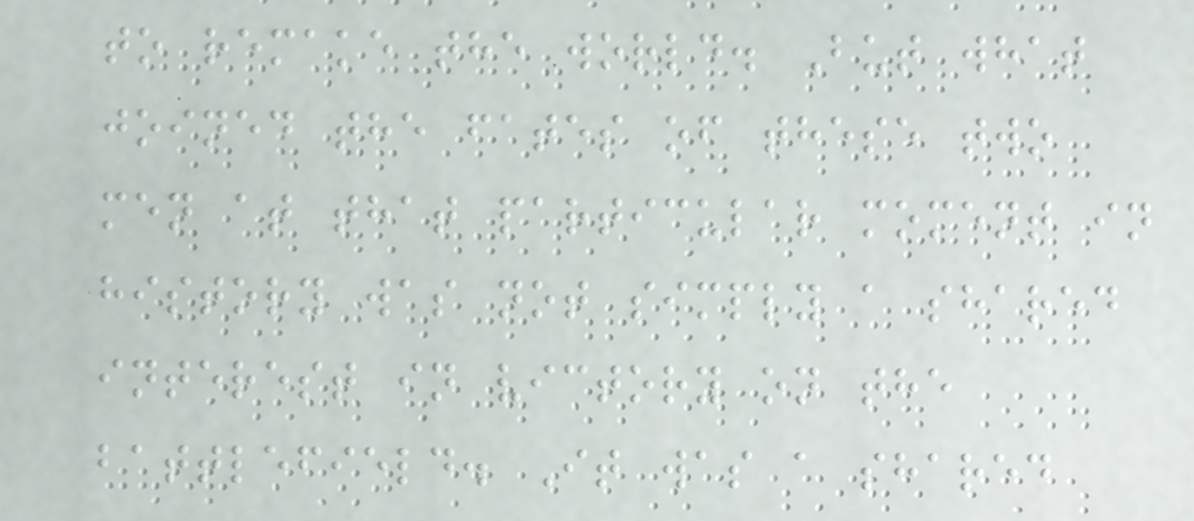to remake the world. But what
joined the fates of these two
men at that particular moment in
history was not simply a shared
interest in victory on the
battlefield. It was a shared
